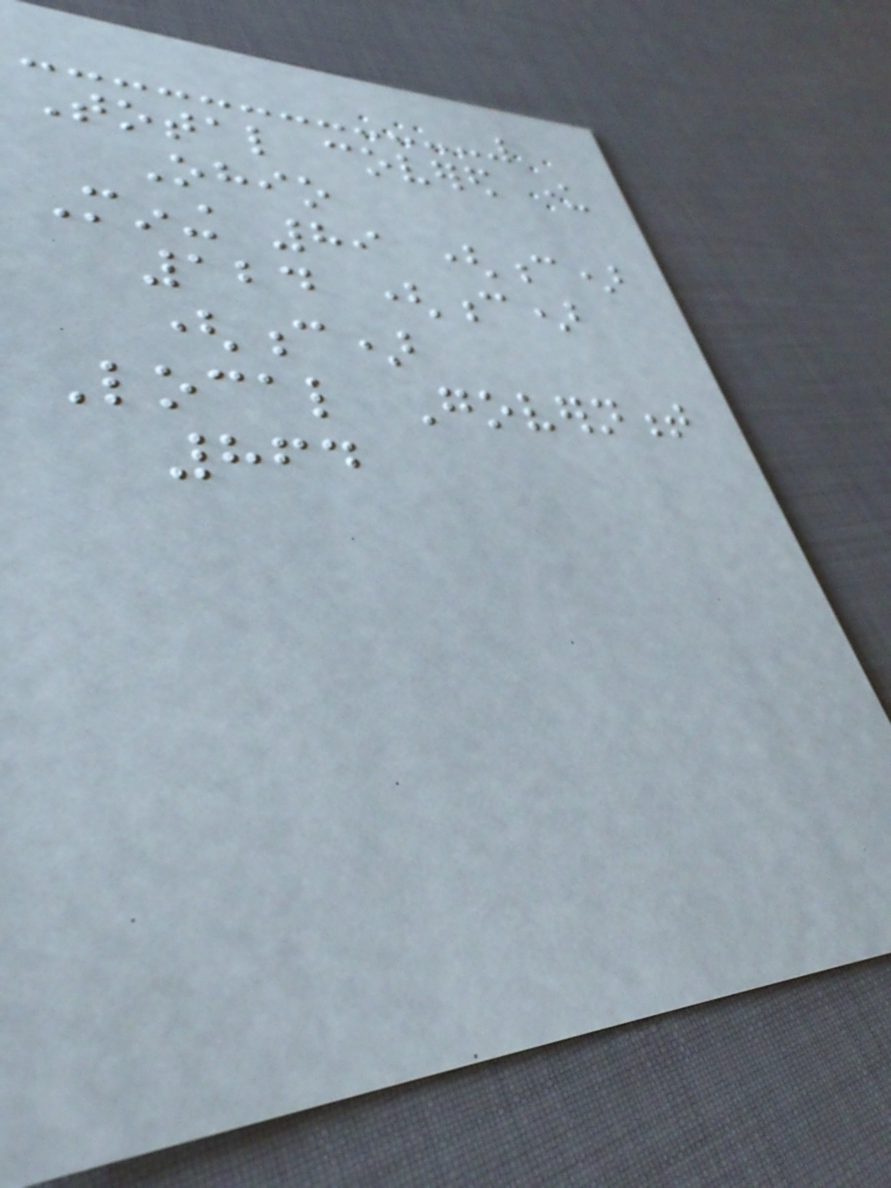Total covered under
Ohio
Mining 89 (c)
124 (c)
(c)
Local Government
864
